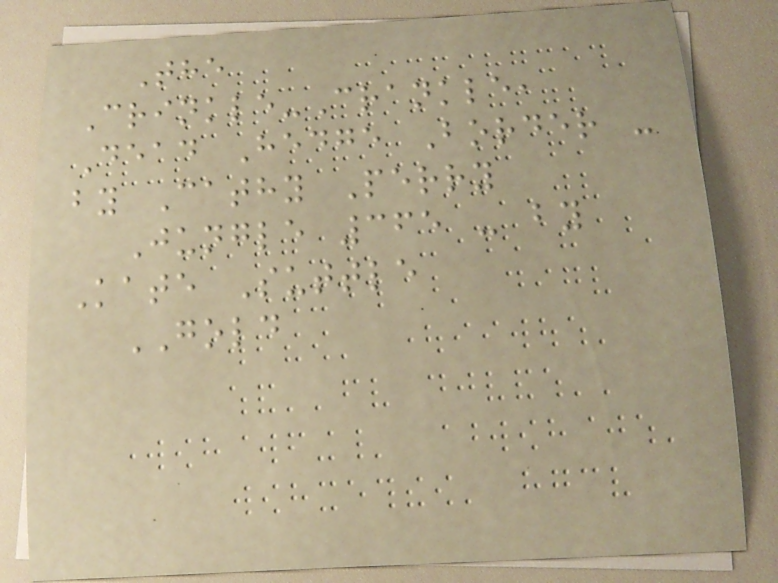The
Crinkle-Crankle,
Dead Hedge Border -
by Cathy Perry
Jungle 365 - by
Kate Suttle
GOLD
